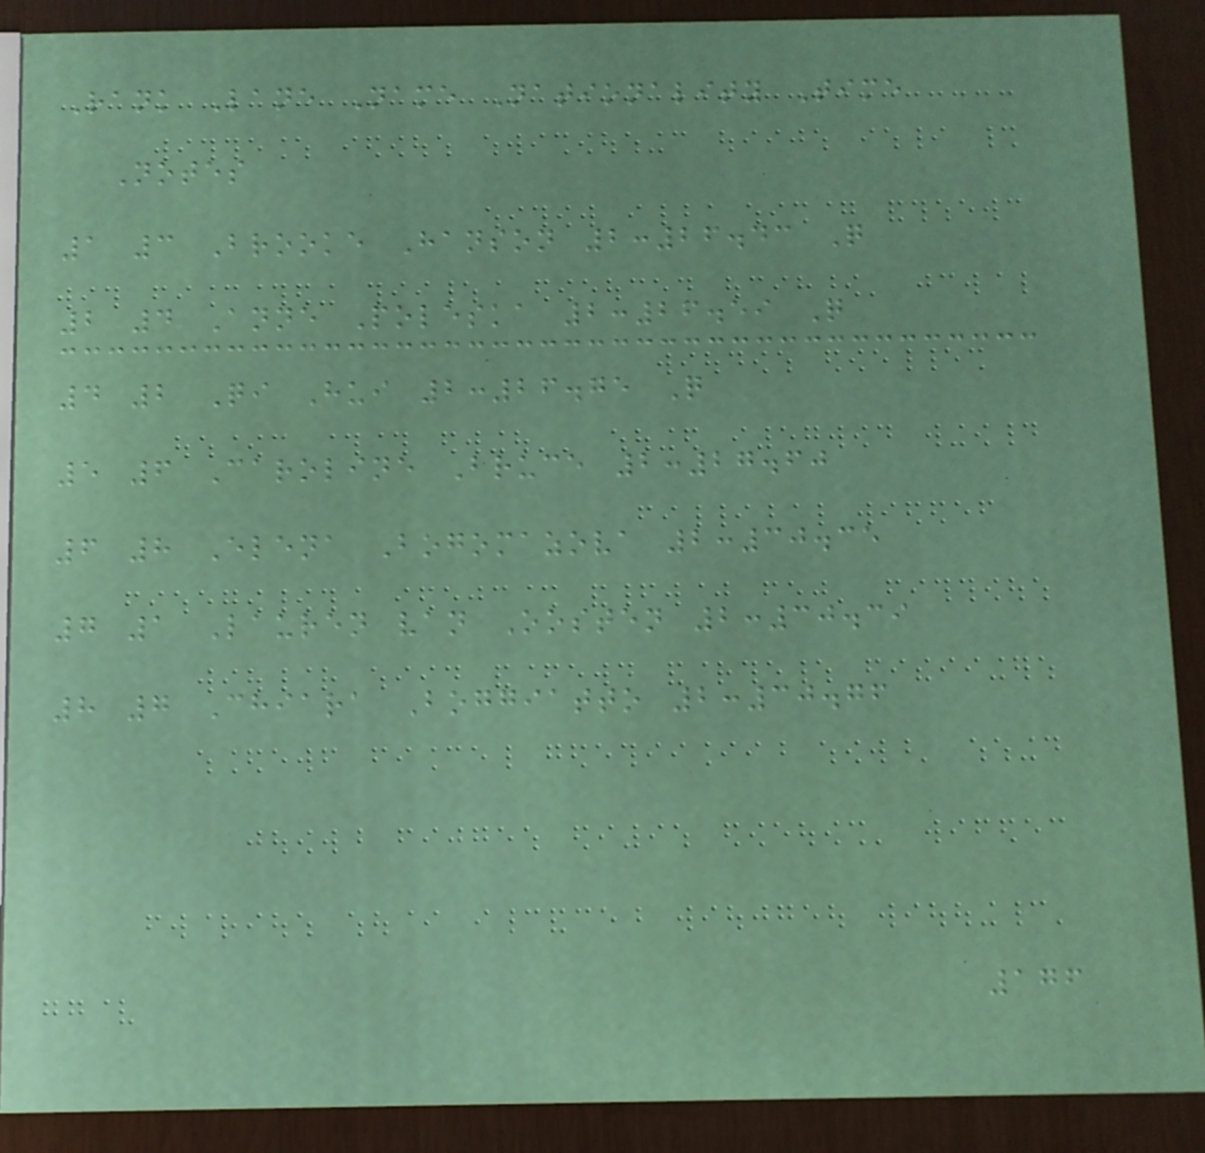Rank Lane Name Nationality Time
Notes
1 3 Brooke Hanson 2:26.43 Q
2 4 Anne Poleska 2:26.59 Q
4 2 Qi Hui 2:26.75 Q
5 6 Caroline Bruce 2:27.60
6 8 Elena Bogomazova 2:30.35
7 1 Lauren van Oosten 2:30.39
8 7 Chiara Boggiatto 2:30.76
176
